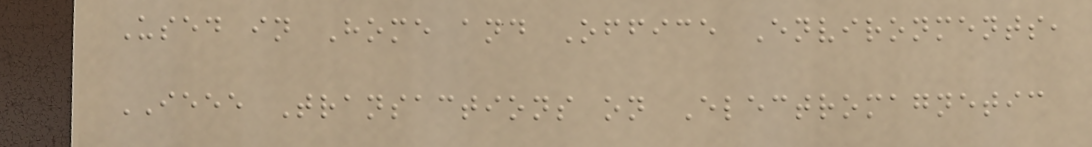Used in Home and Office Environments,
IEEE Transactions on Electromagnetic
